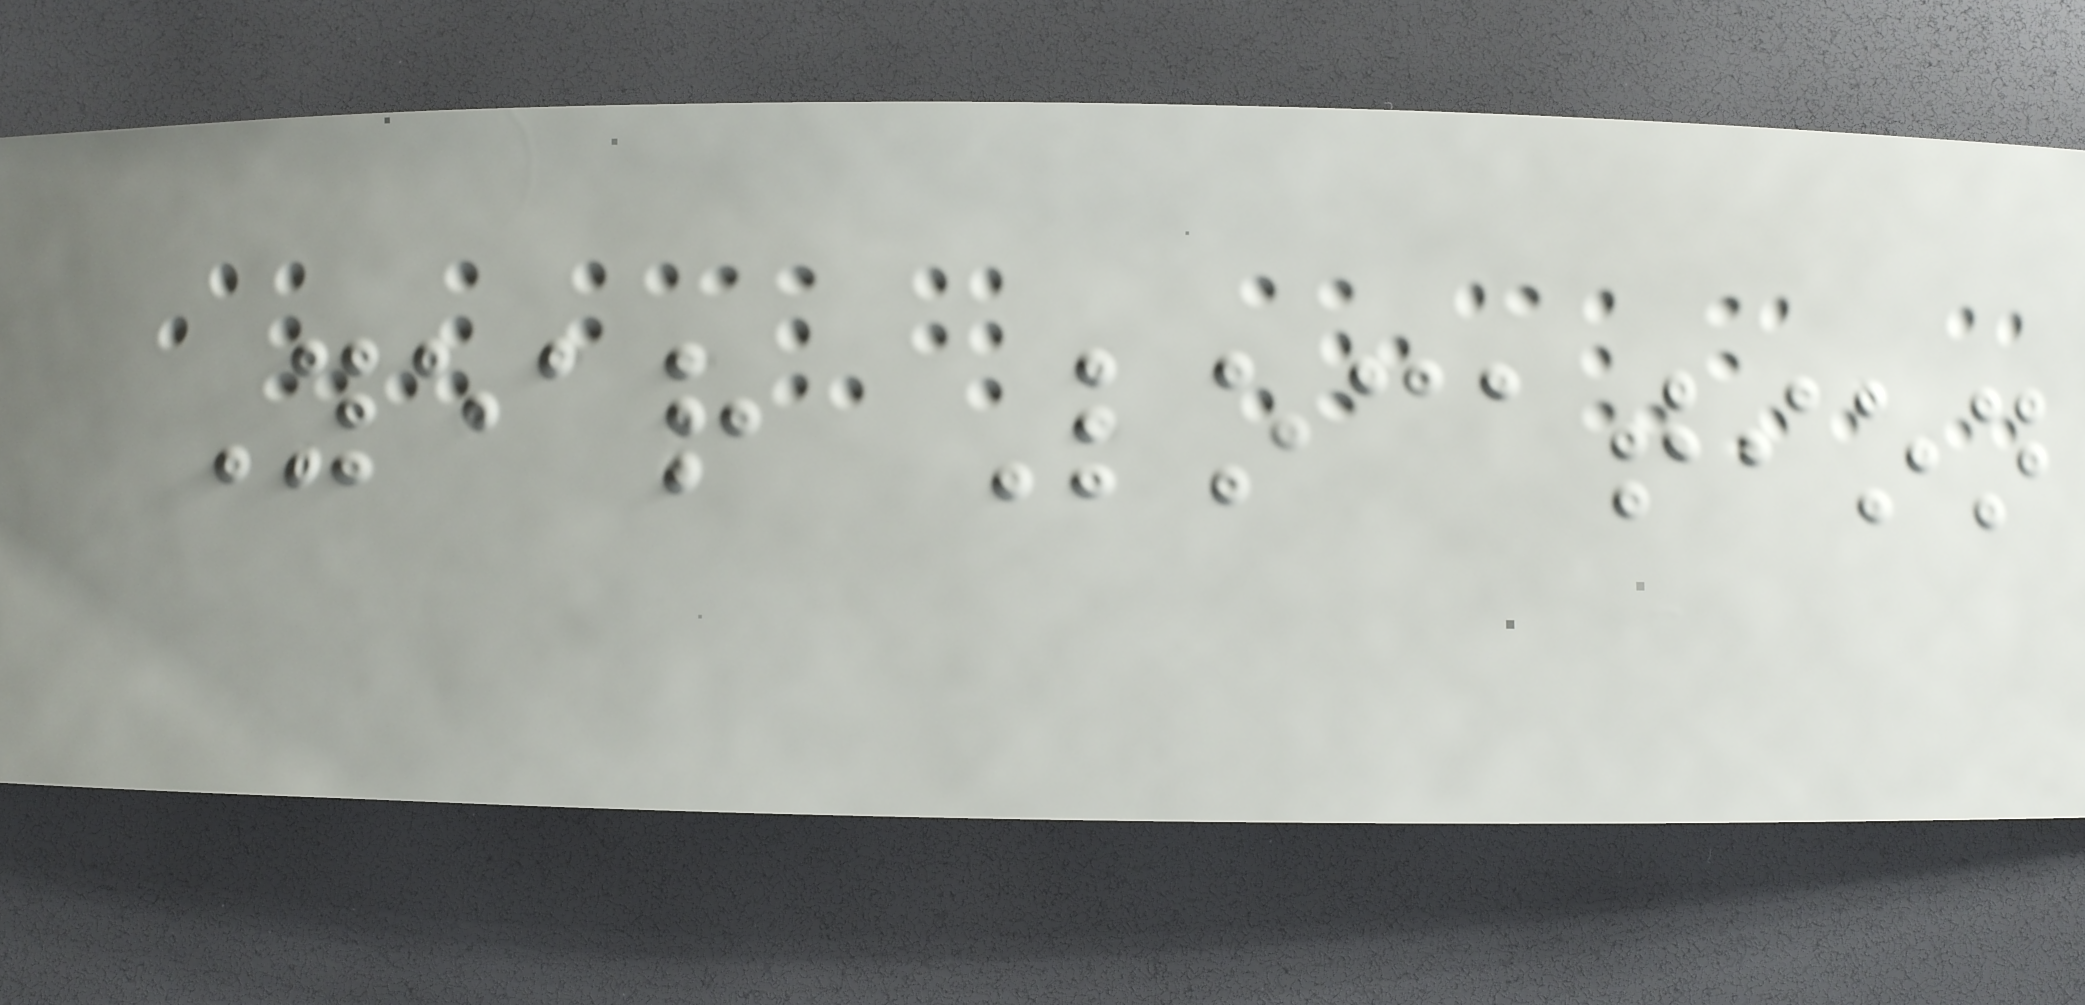Year Location
